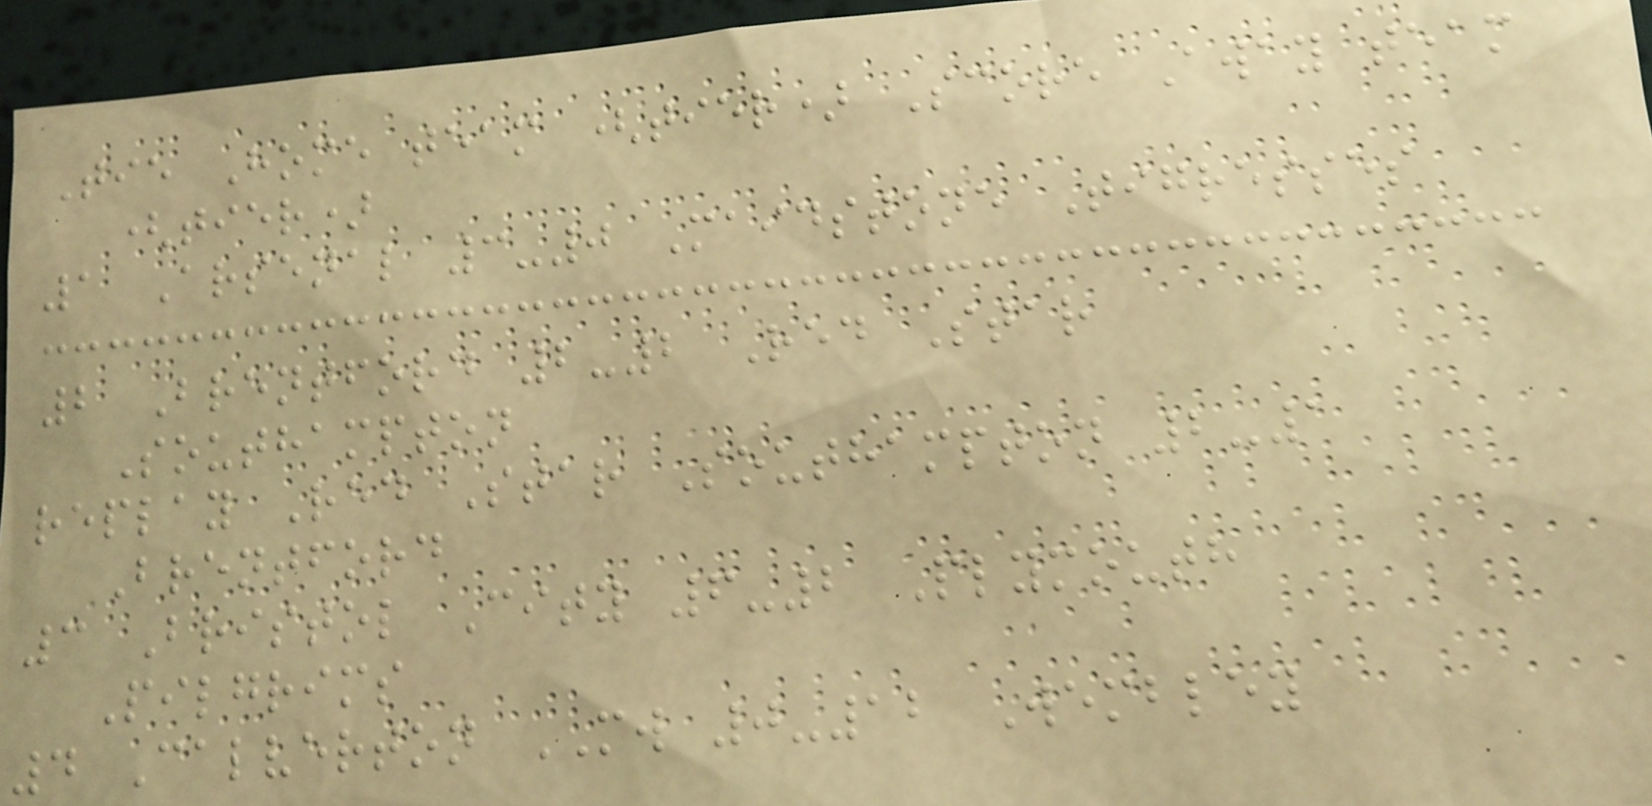Tie Home team (tier) Score Away team
(tier)
1 Arsenal 3-0 Maidstone Tigresses
2 Brentford 2-2 Red Star
Southampton
replay Red Star Southampton 2-1
Brentford
3 Bristol City 6-2 Plymouth
Pilgrims
4 Calverton MW 0-12 Wembley
